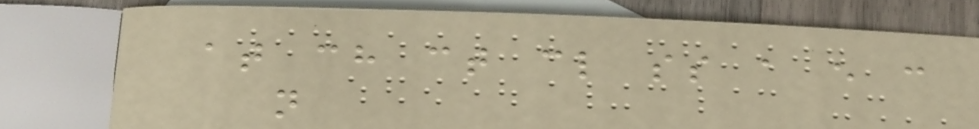at ch ct cl ss a e c
n
